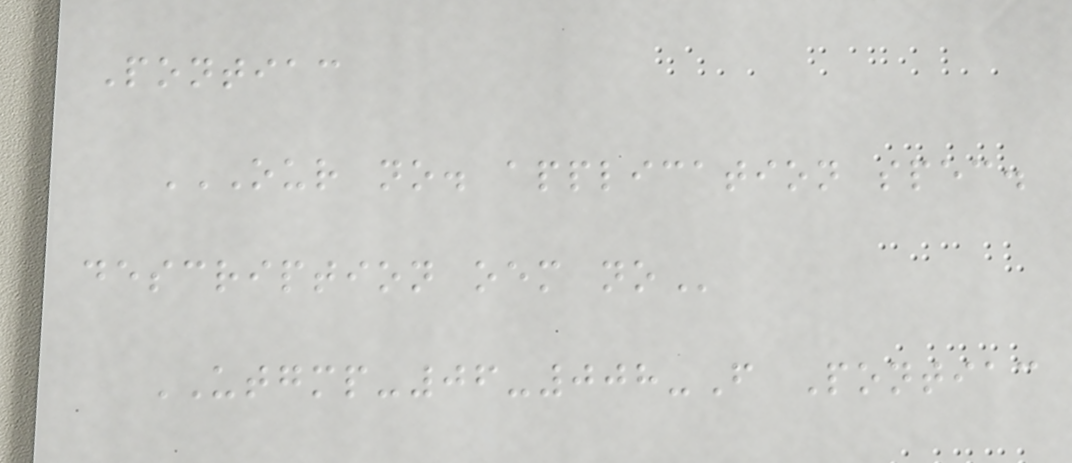Pontiac
OUR NO. APPLICATION SPEC.
DESCRIPTION OEM NO
UTGMP-06-008-F Pontiac
